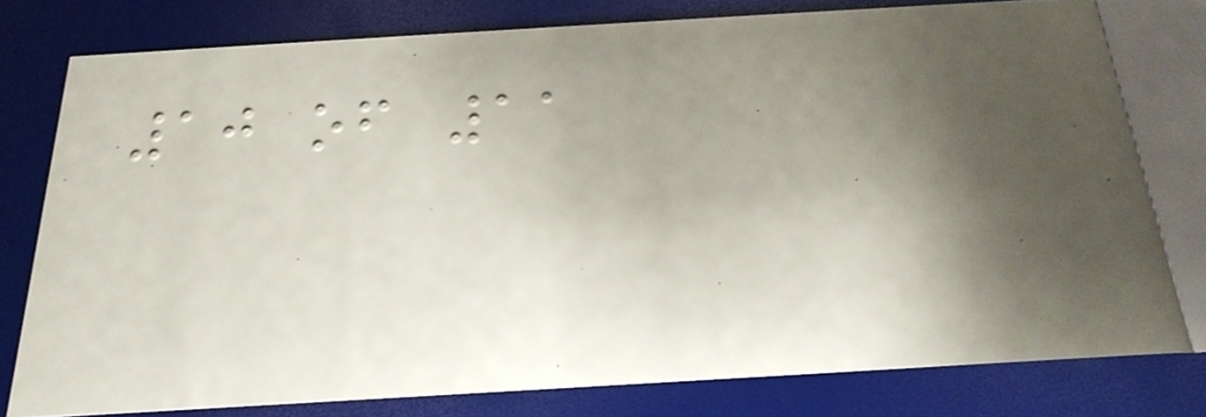10 of 11
